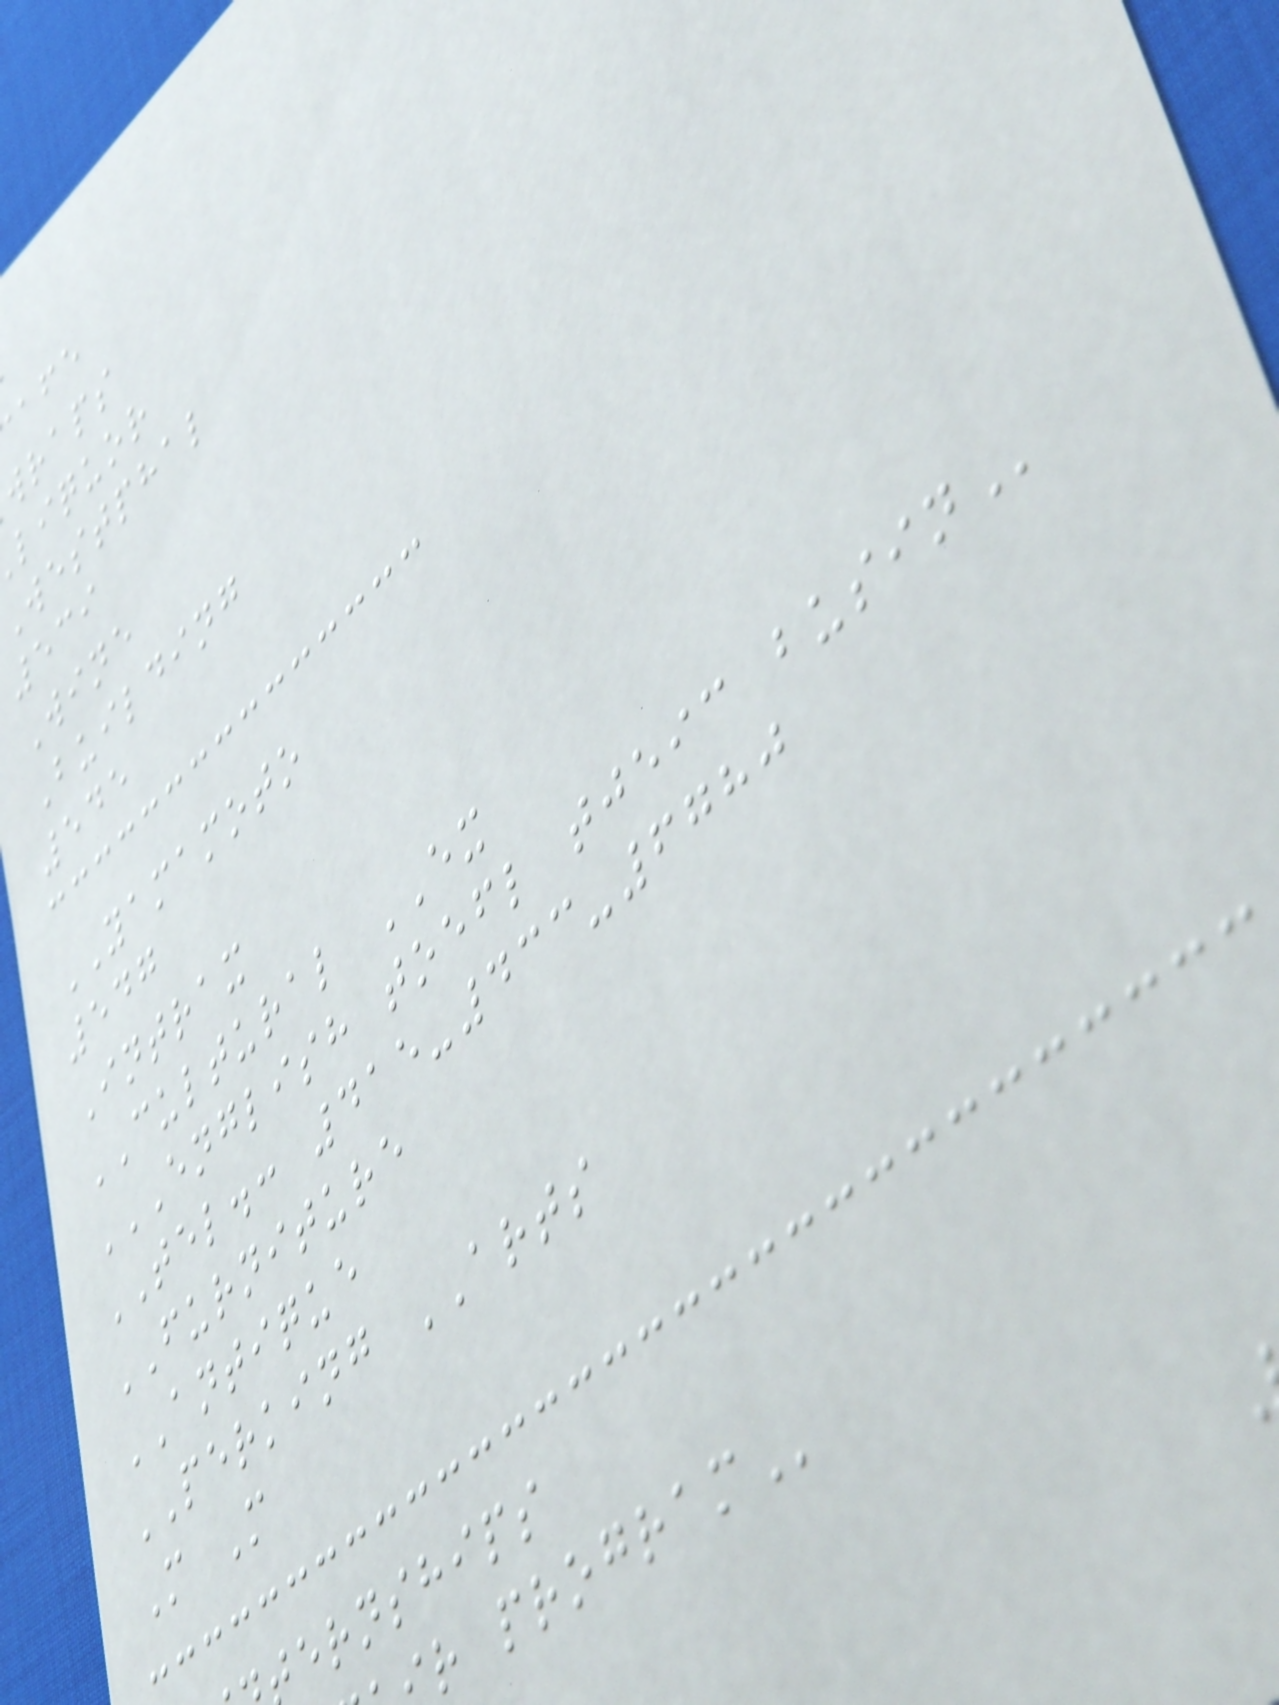wraps
liquor
Westphal
539
Wine
Building
545
YAMAMOTO
547
Intrax
CULTURAL EX
ENGLISH TOEFL TJEIC BUSIN
TEL.: 415-433-6780
FURNITURE
ANTIQUE
PERKING ARTS
M M
ernships
